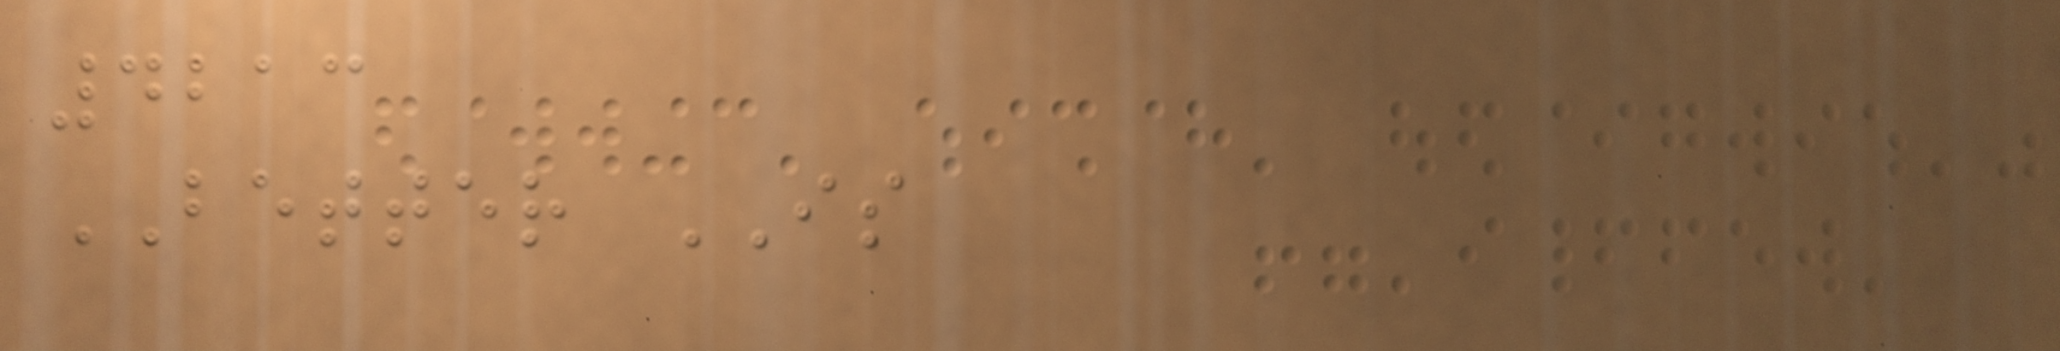4213
BETTER IS
